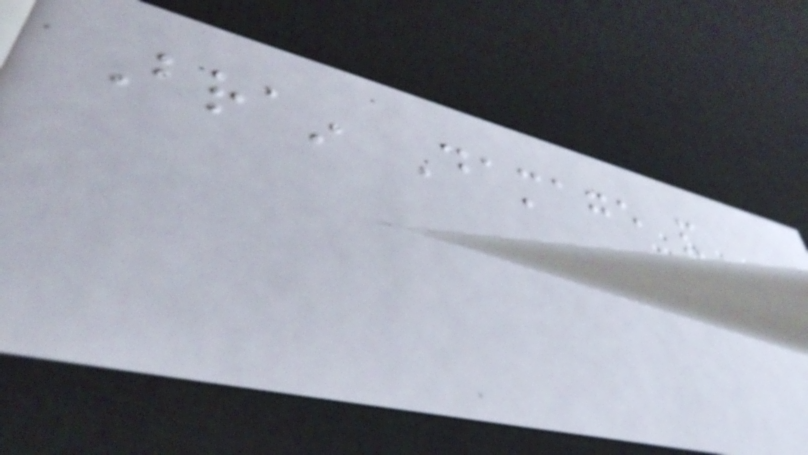Brain Damage and
